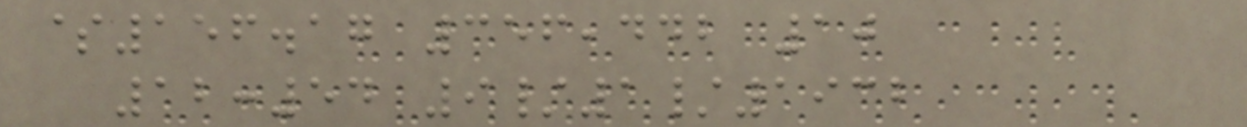$156.17 356,442 10
12:54 9/1/1932
